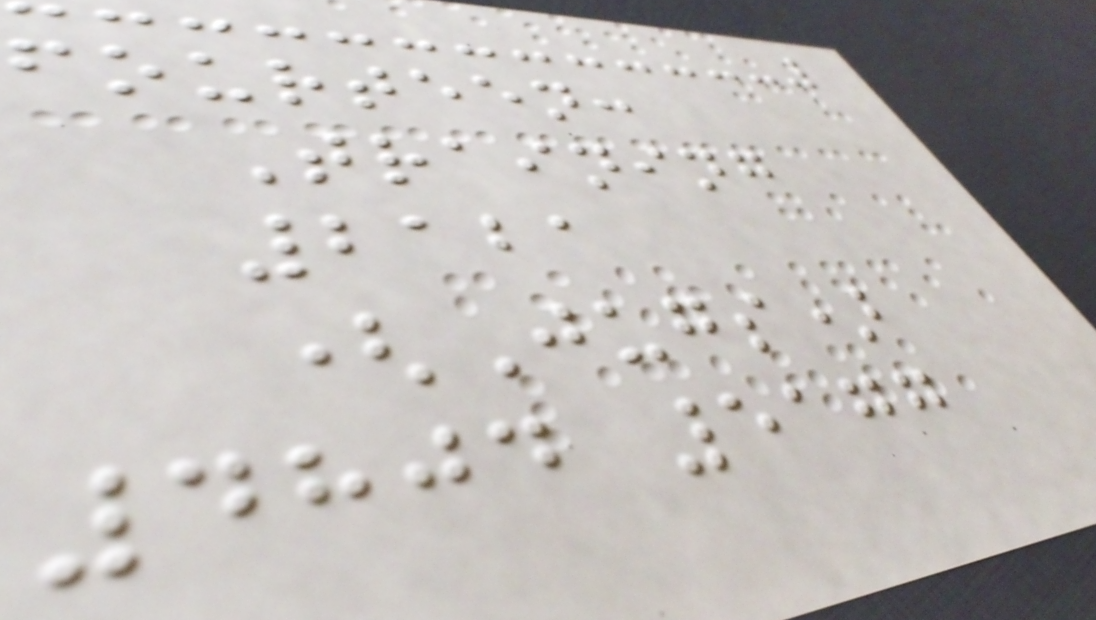fourteen:
Training
2121
(Jugs)
4804 5177
